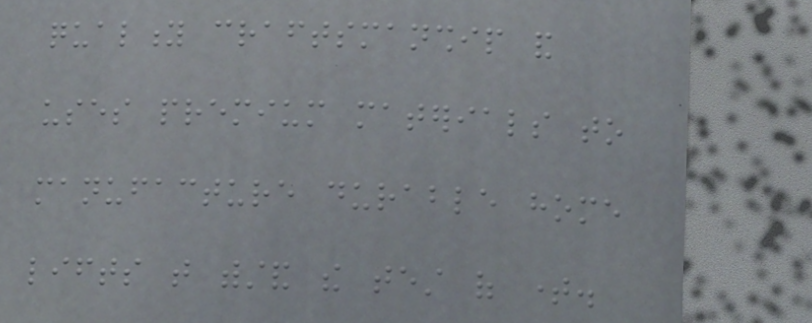quality craftsmanship and
uses premium materials to
manufacture durable home
lifts that withstand the test of time.
